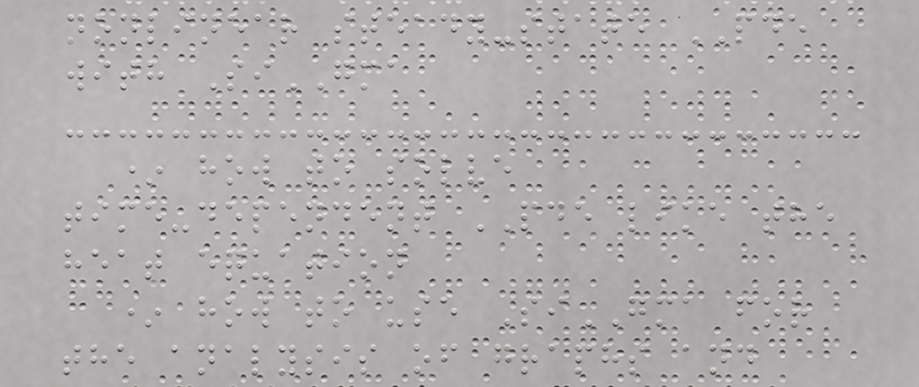nonlinear steady-state PDE
with SiGMA
* how to solve
time-dependent PDE like the
heat equation
* how to use SiGMA for
the analysis of graphs and
